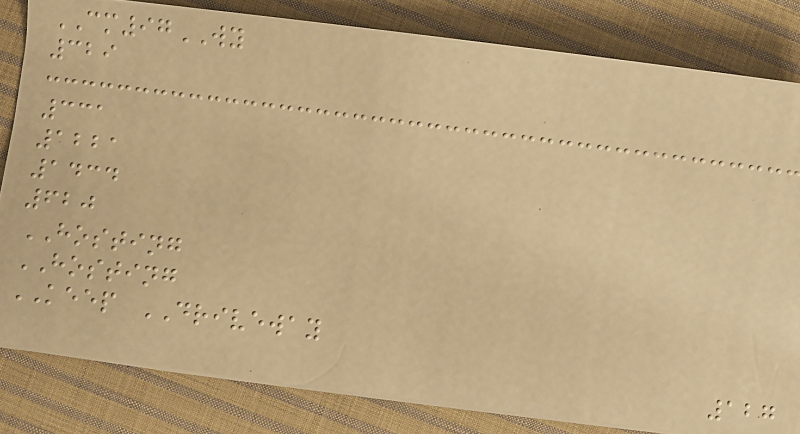CM97WY
329
331
1221
1434
620
HOSTING
HOSTING
KEEP DRIVEWAY
127
